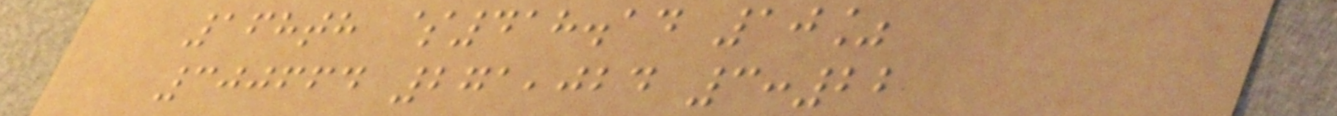168th $418.14 10%
300664 271,024 3:22
